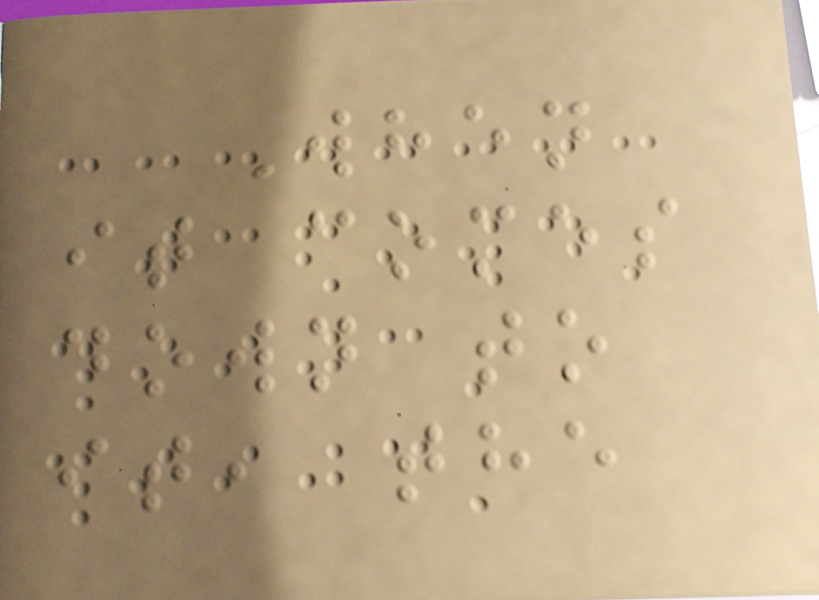When
it comes
down to
it, the
